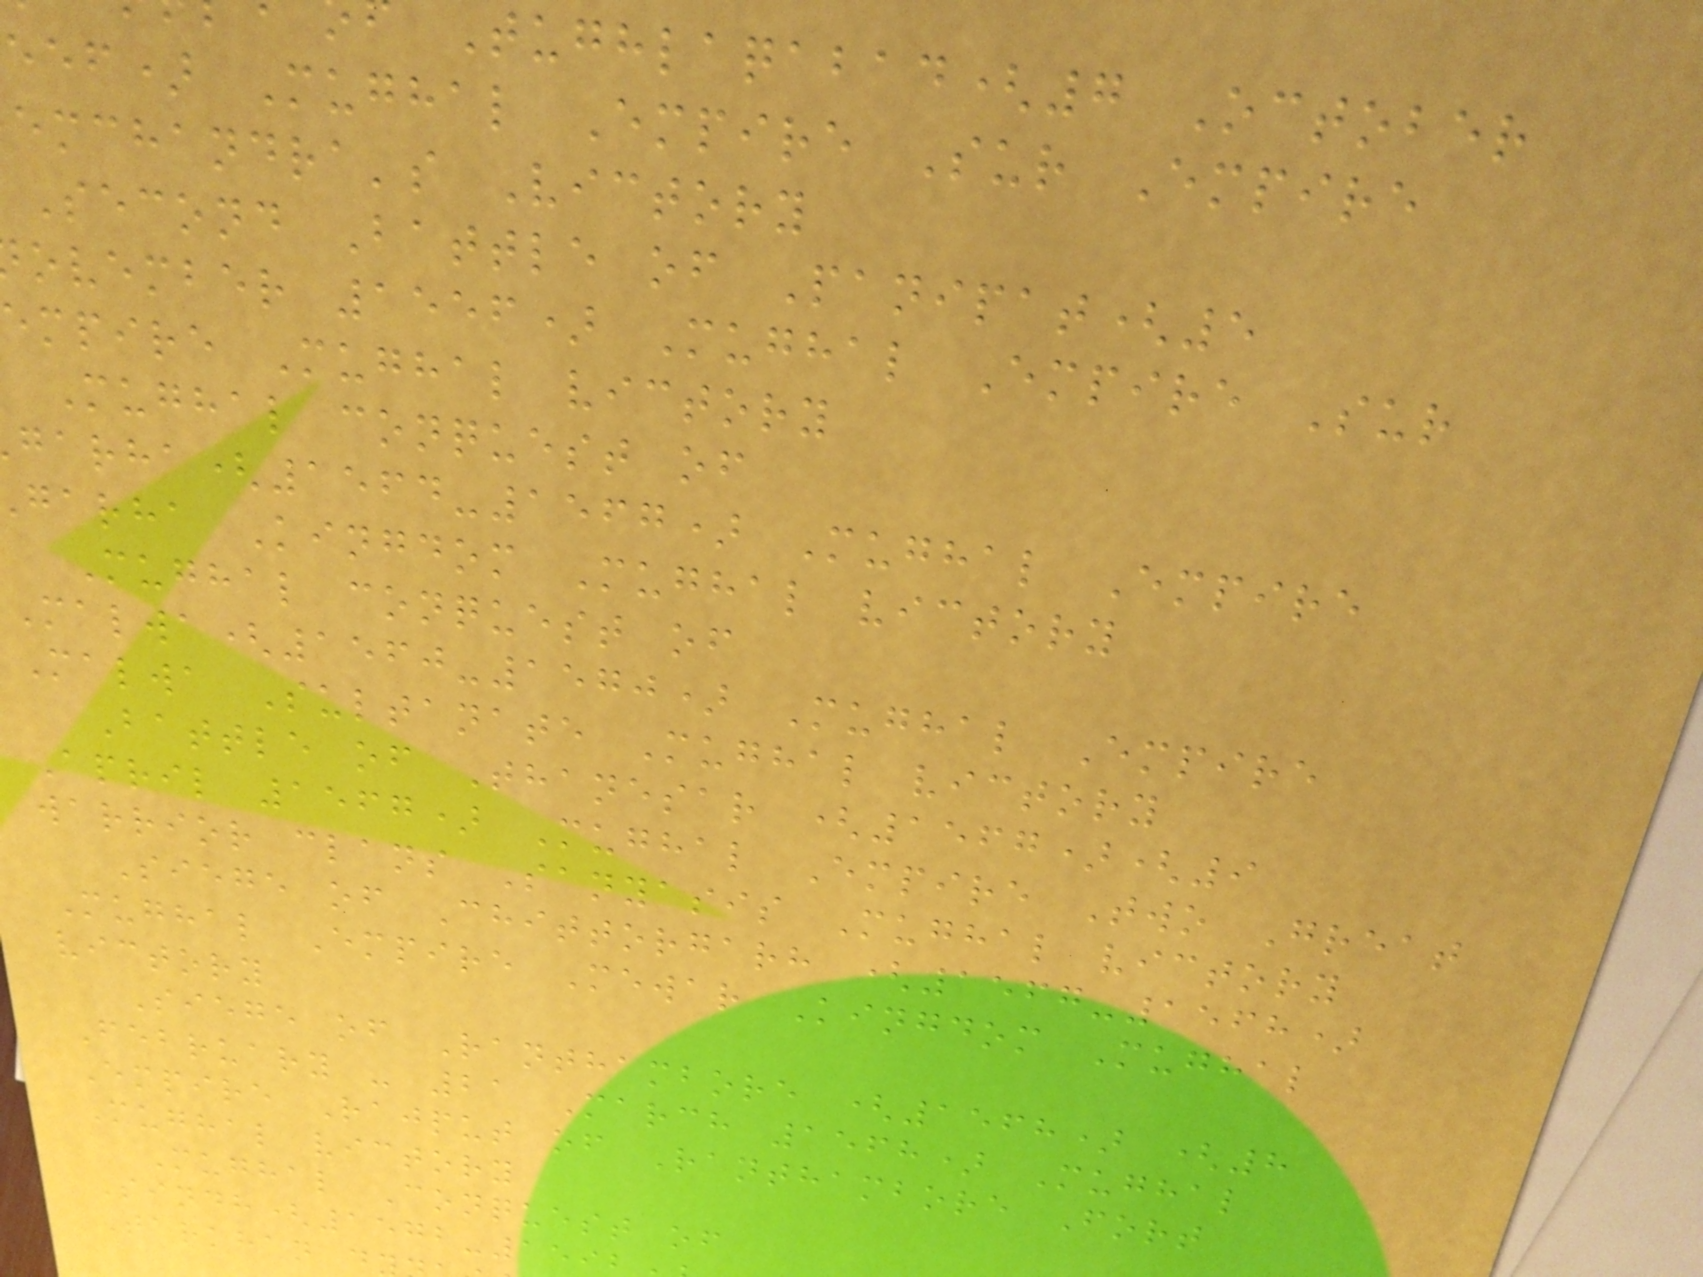Tughlaqabad(7 October
eef) Mughal Empire Sur Empire
emchandra's Victory
Second Battle of Panipat(5
ovember 1556) Mughal Empire Sur
empire Mughal victory
Mughal conquest of
garha(1564-1567) Mughal Empire
garha Kingdom Mughal victory
Mughal conquest of
Malwa(1560-1570) Mughal Empire
Malwa Sultanate Mughal victory
Battle of Thanesar (1567)(9
April 1567) Mughal Empire Two Great
warrior clans Sanyasis Mughal victory
Siege of Chittorgarh (1567-1568)
Mughal Empire Mewar Kingdom Mughal
victory
Siege of Ranthambore (1568) (8
February - 21 March 1568) Mughal
Empire Rajput of Ranthambore Fort
Mughal victory
Mughal Conquest of
Sindh(1572-159
Tarkhan d
